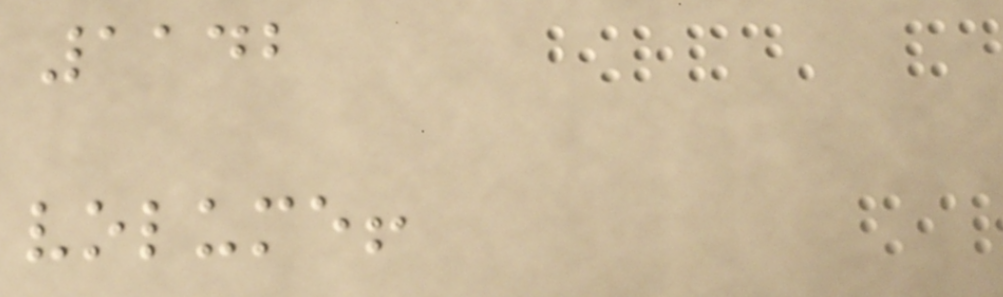1142
volume!
